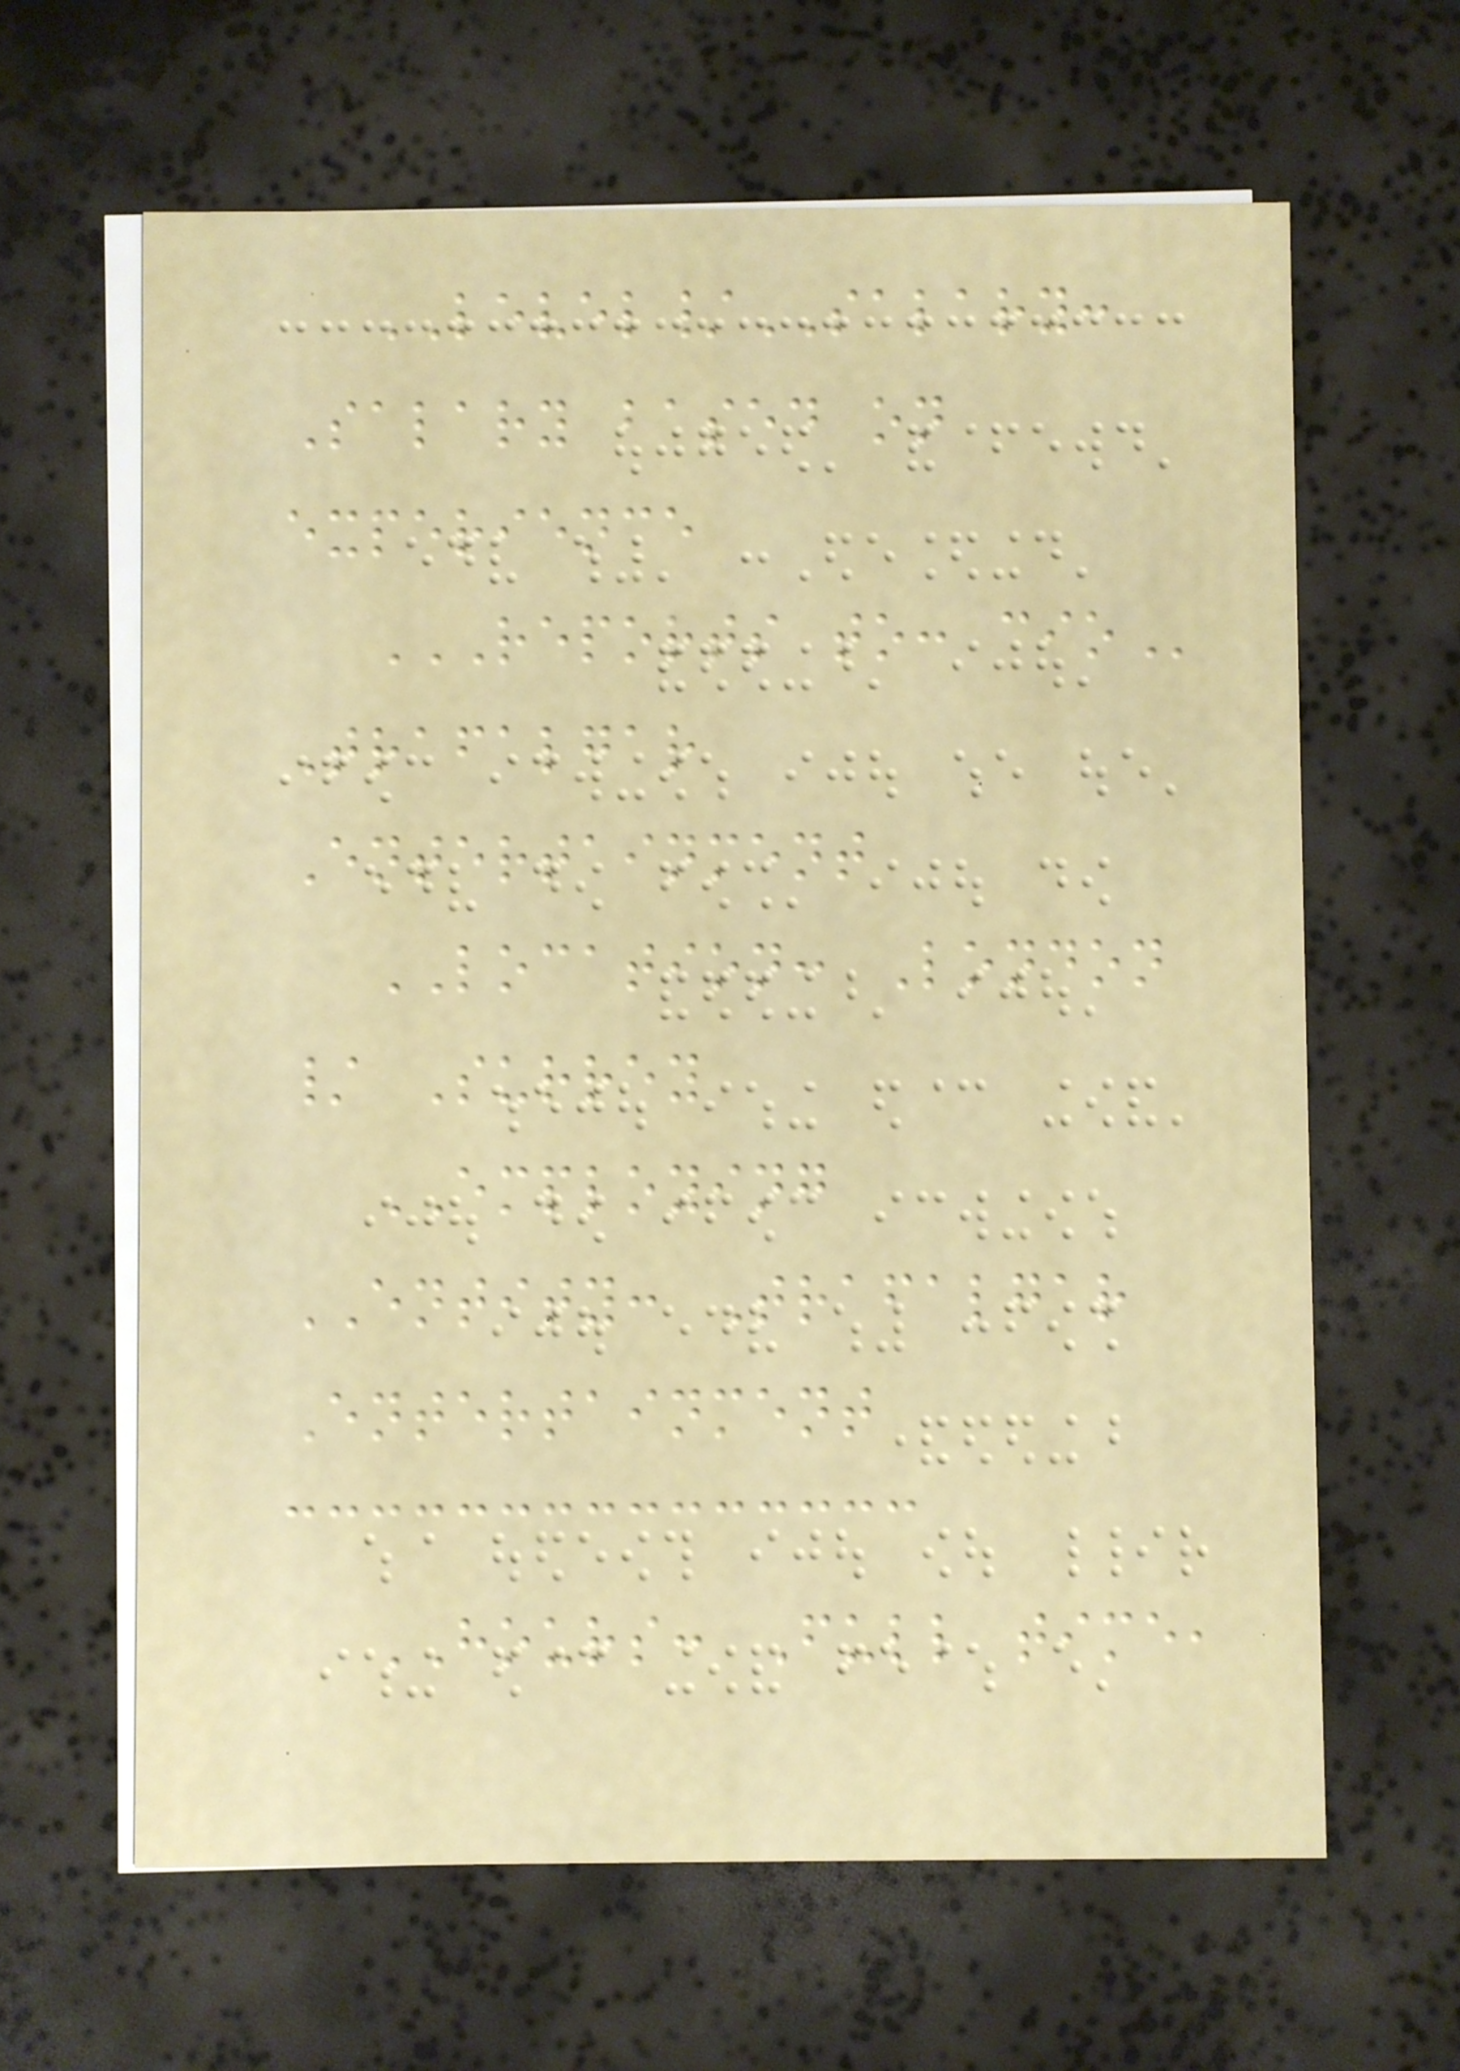LEVEL/SALARY:
Salary based on
experience
REPORTS TO: CIO
Trafalgar
Entertainment
LOCATION: London
/ Surrey
EMPLOYING
ENTITY: Trafalgar
Entertainment
HOURS: Full time,
